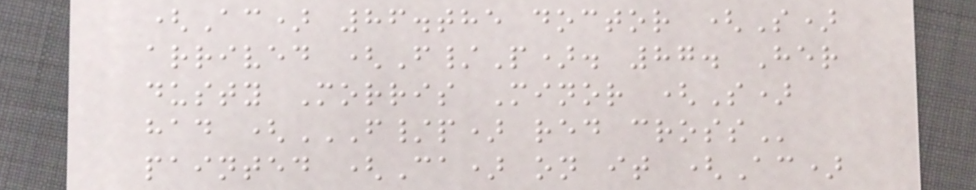(Ac) 86.the doctor (S)
arrived (F/P). 87. Her
dusty Morris Minor (S)
had (F/P) RED CROSS
painted (Ca) on it (Ac)
